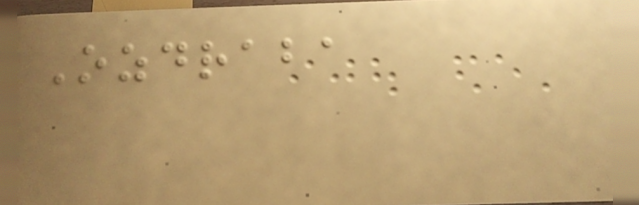Ozdraba
